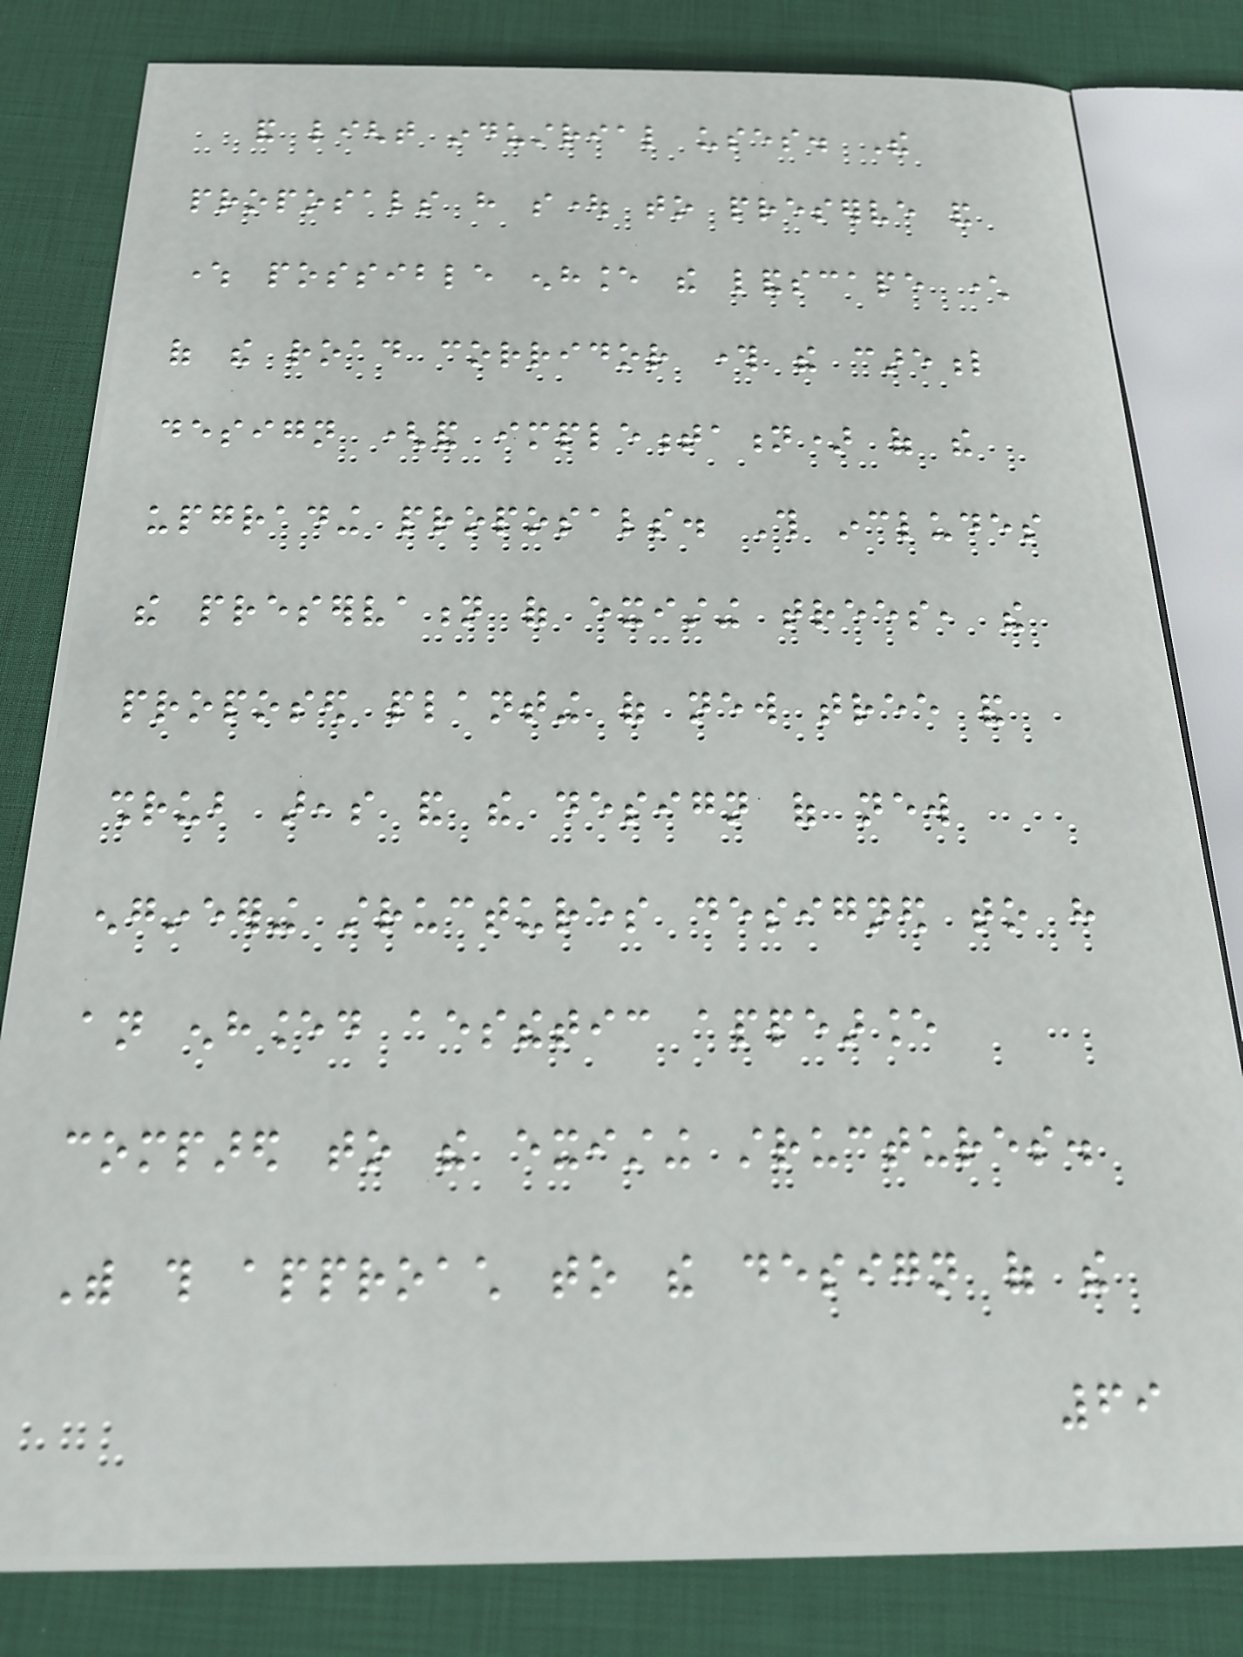and light industrial uses. The
proposals have sought to preserve and
where possible enhance the landscape character
of the road corridor through the careful
design (and implementation) of the
upgrading proposals. This includes
the preservation of existing trees, the
proposed planting of new tree and
shrub areas and the design of new
engineering structures designed to have
an enhanced aesthetic appearance
compared to the existing structures.
With this approach to the design of the
69
